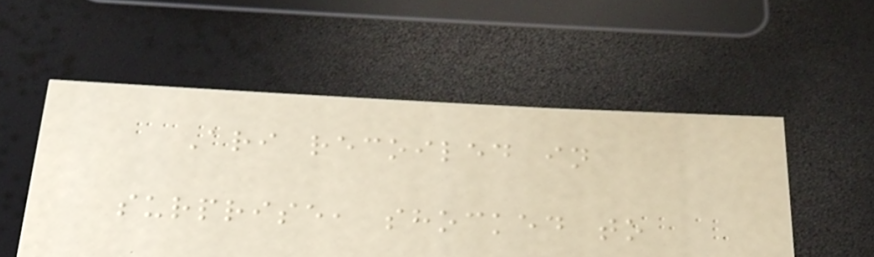Ari recoiled in
surprise, shocked to
